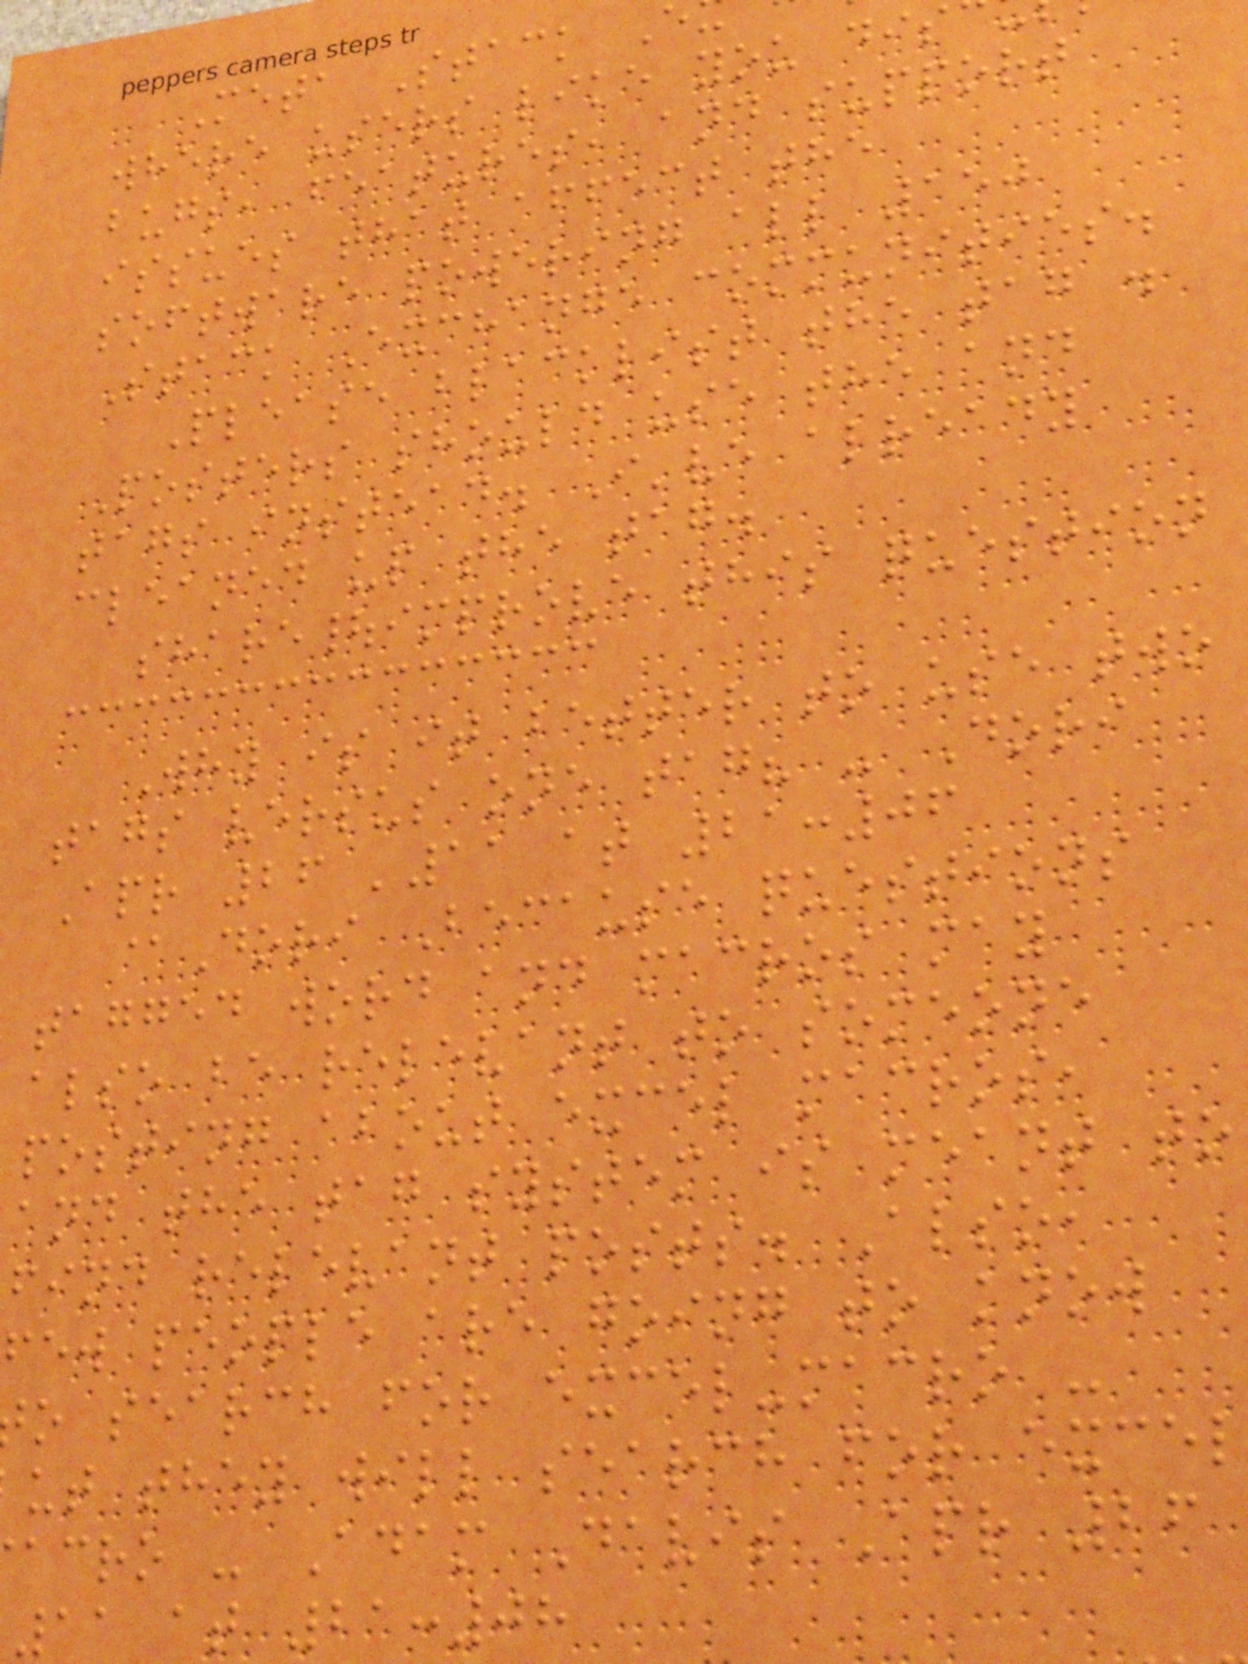Meta Stack
where users like you dis
bugs, features, and support
issues that affect the
software powering all 150
Stack Exchange communities.
Please blacklist the tag .
Posters should use the and
tags instead. I've already
cleaned up the tag.
share|improve this question
Why is it better to use two
tags versus one tag? - Dori
Apr 26 '11 at 21:06
@Dori Because questions
tagged word and macros may
also be relevant to someone
posting about excel macros,
and the tag system is meant to
find relevant posts. Also,
few people are going to know
o search for excel-macro -
ut they will search for excel
acro - Adam Davis Apr 26
11 at 21:08
